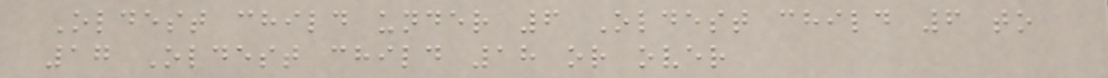Oldest child under 6 Oldest child 6 to
17 Oldest child 18 or over
